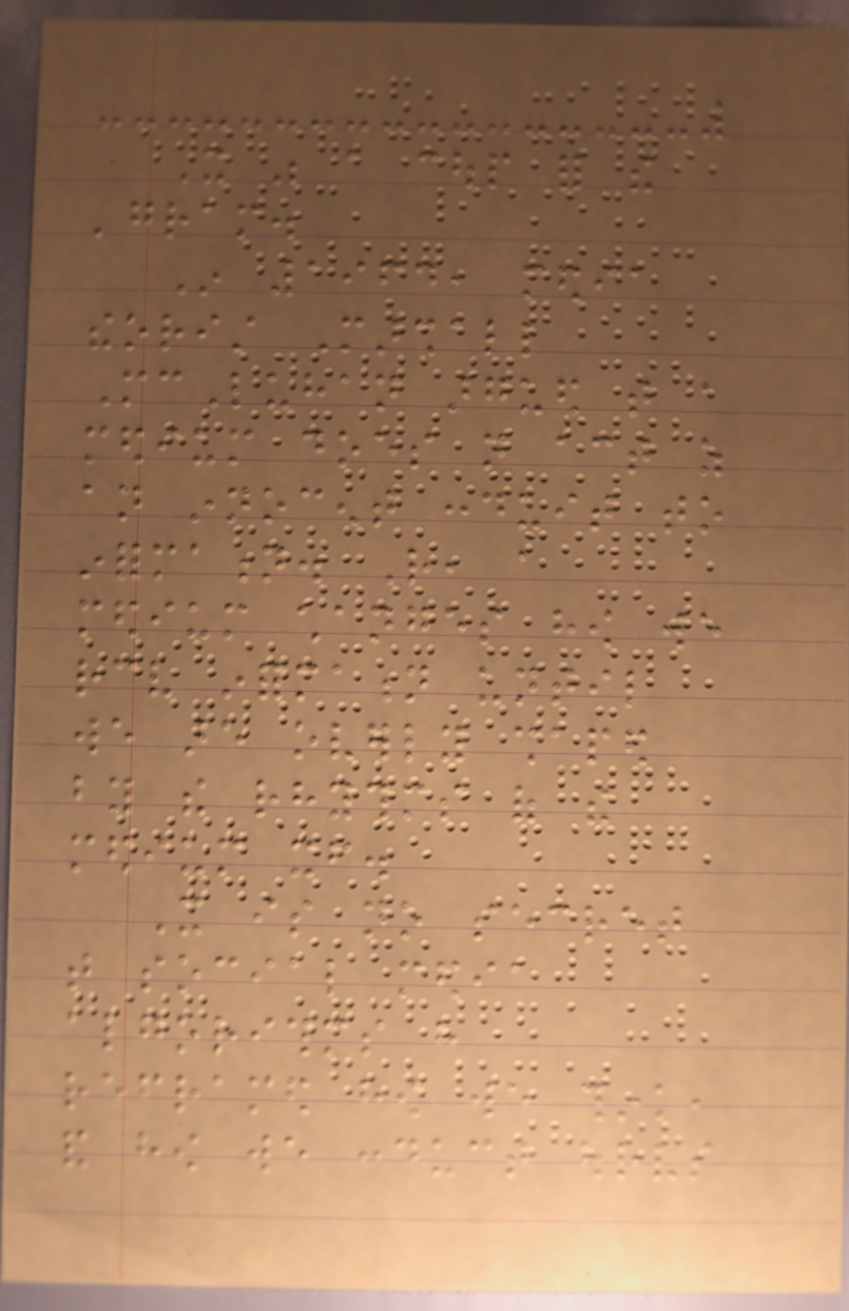It was a coup for the
'gram.
In 1964, media
theorist Marshall
McLuhan argued that a
medium does not act as
an innocent conduit to
information. Rather, a
medium changes how we
receive information until
we are overly shaped
by the rhythms of the
medium itself.
It is no secret
that social media
algorithms have
reframed how we think,
and how we conduct ourselves
